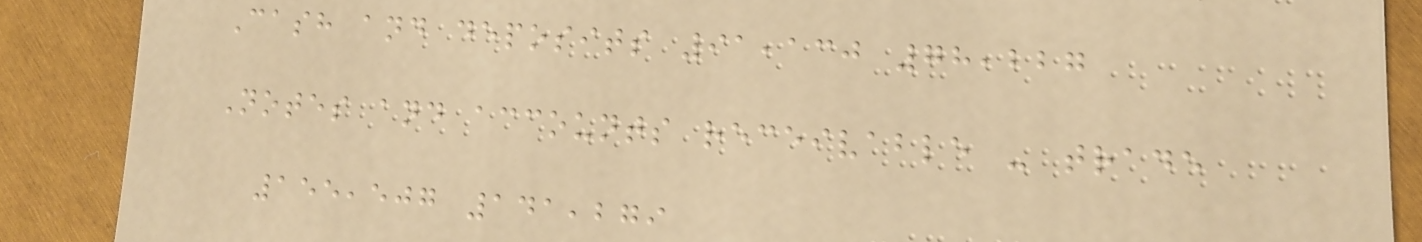Cash and deposits 91,130 78,227
Notes and accounts receivable - trade
155,507 141,279
